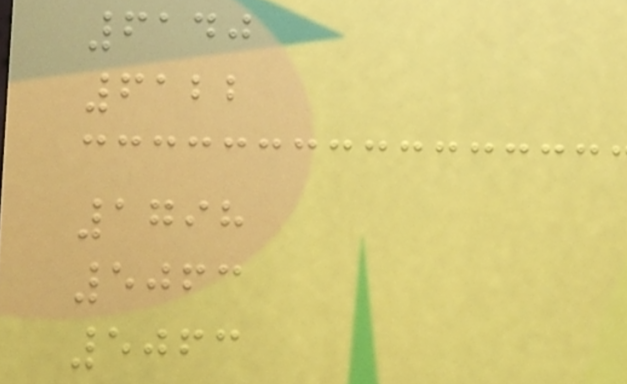6140
6122
1798
5063
5063
